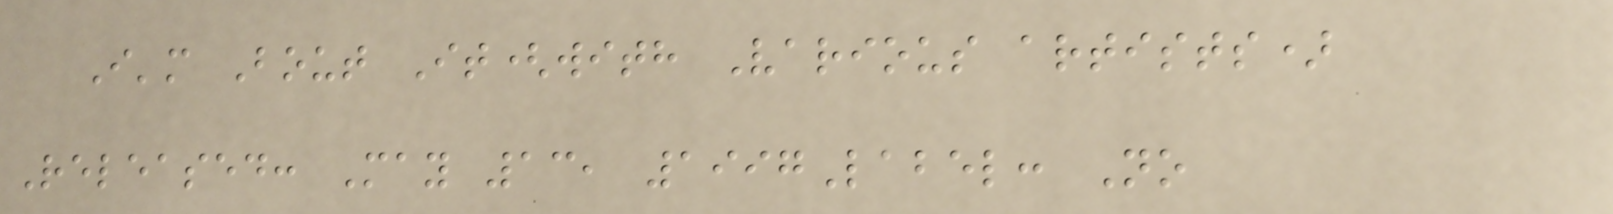I'm Bout It(with Various artists)
Released: May 13, 1997Label: No
